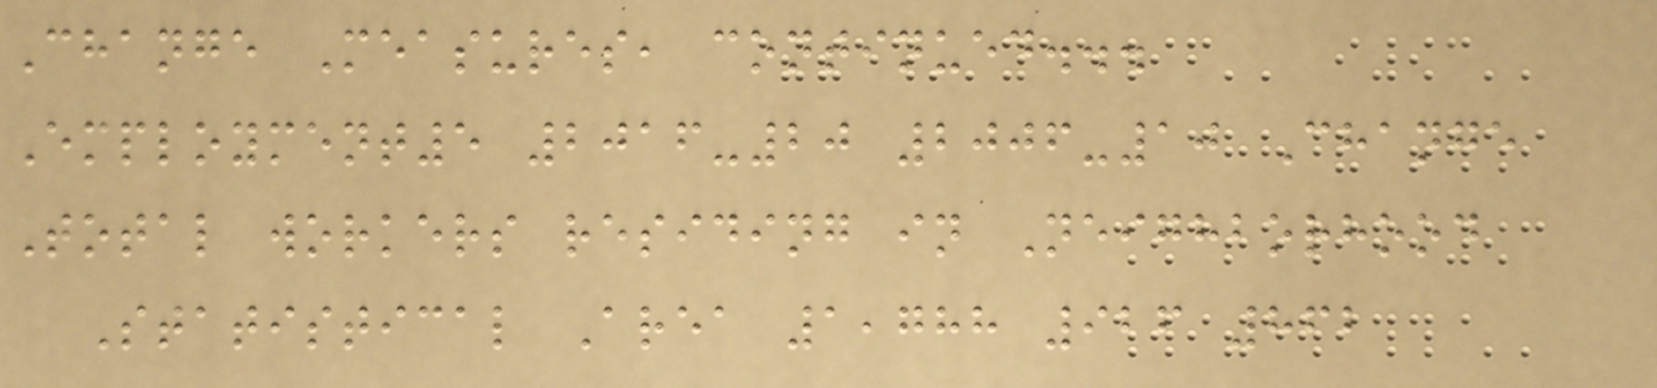Change Measures, continued...
Employment5 2016-20 2006-10 Change
Total workers residing in Neighborhood
Statistical Area 1,788 926 862
